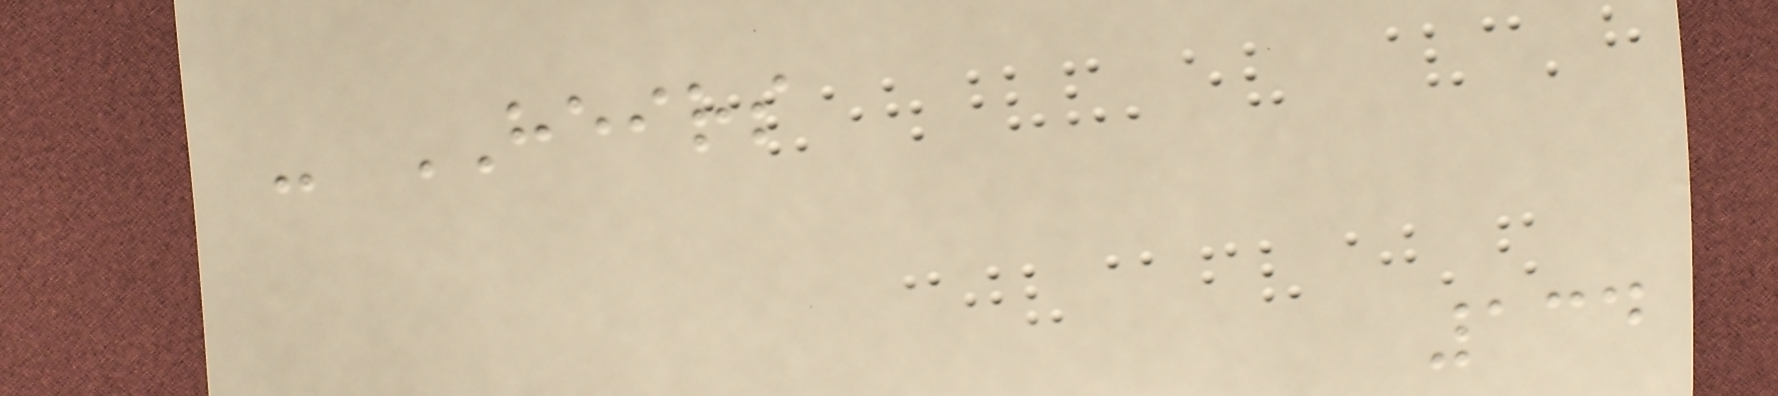- HEIRS
134
